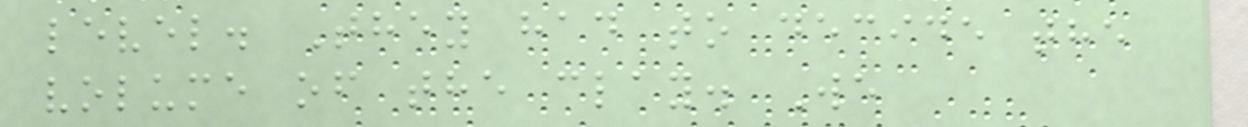level. They had to decide the
volume of the clay. We
